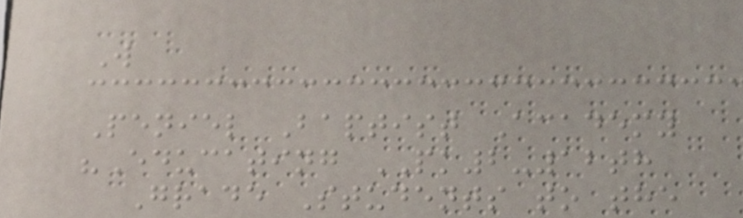W
Peniel Baptist Academy
"Educating PK2-12th
Grade Students to the
